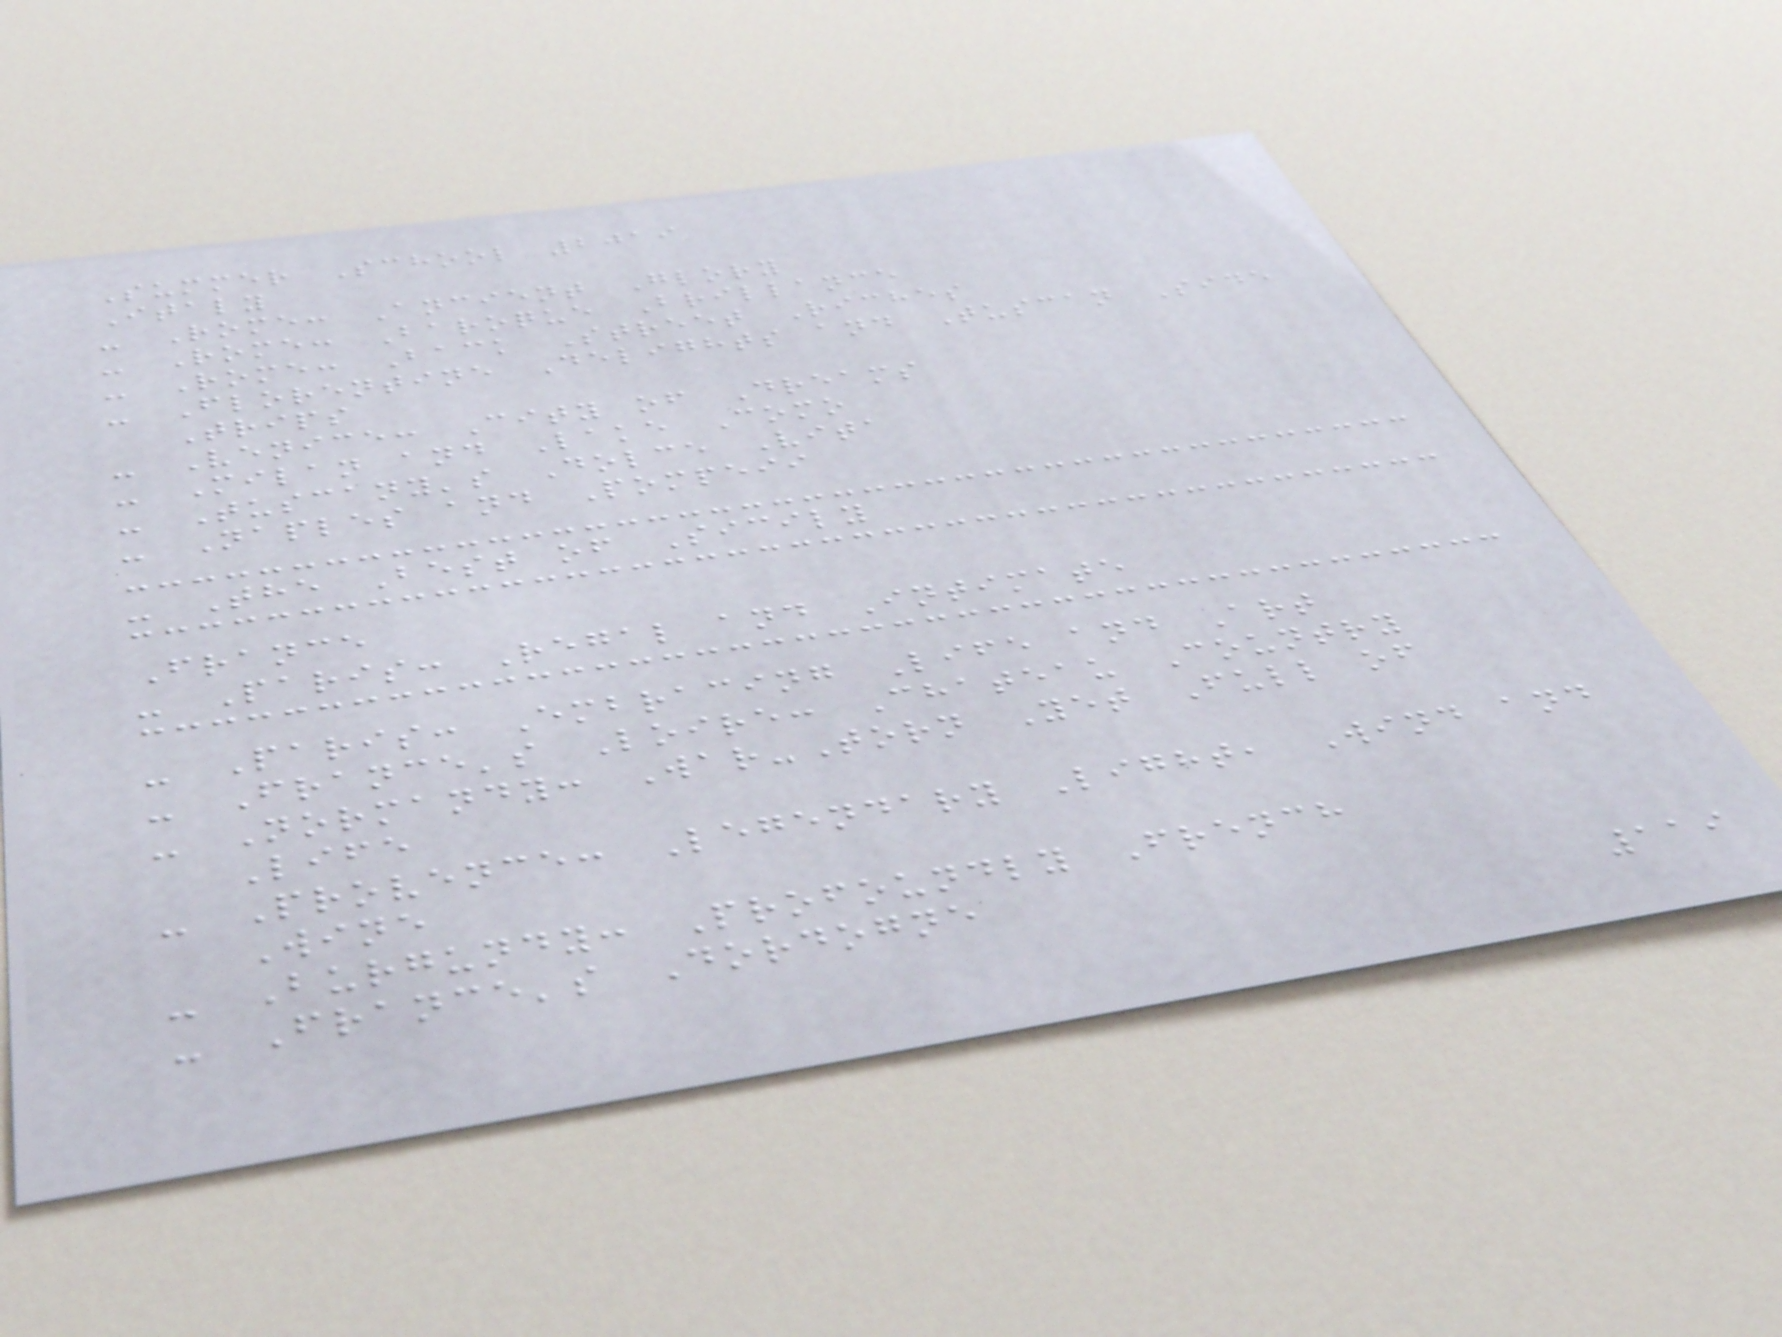Summer School 2019
Italy
- Rome: Ancient Glory
- Rome: Baroque Brillance
- Rome: Back Street Riches
- Florentine Delights and Tuscan Side
Trips
- Venice: City of Dreams
- Milan and Lake Como
- Tuscany's Dolce Vita
- Naples and Pompeii
- The Best of Sicily
France
- Paris: Regal and Intimate
- Paris: Embracing Life and Art
- France's Loire: Chateau Country
- Normandy: War-Torn Yet Full of
Life
- Provence: Legendary Light, Wind and
Wine
- Burgundy: Profoundly French
- France's Dordogne
119
